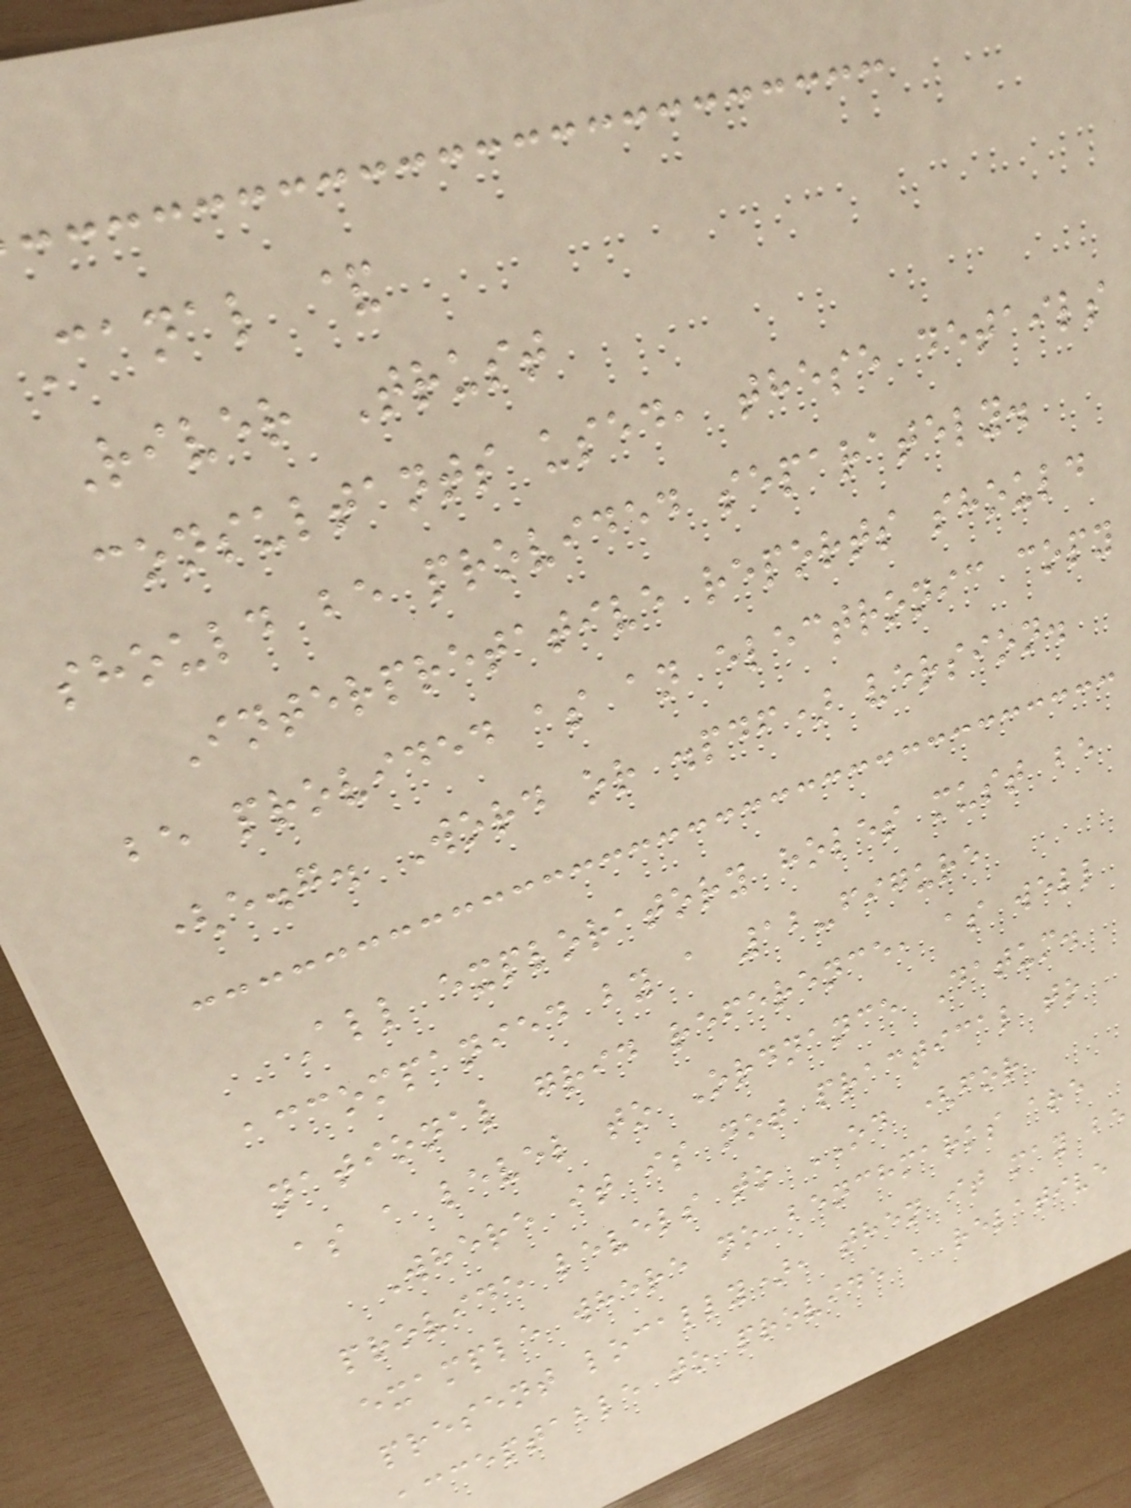Canal &
River Trust
consultants used, these details
should be provided separately.
Interpretative reports should
be provided as an electronic copy
(e.g. Word or .pdf) version.
All exploratory holes must be
accompanied by a 12-figure
national grid reference, as well
as a level to Ordnance Datum.
Where it is not practical to
provide levels to OD (for
example where no benchmarks are
present locally), then it may be
cceptable to provide a relative
